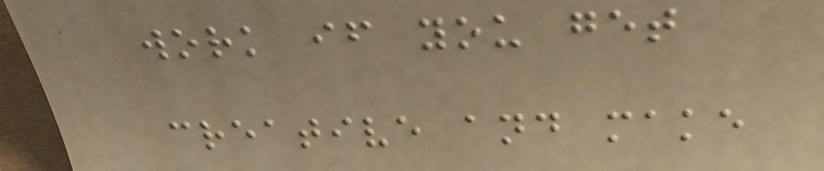work if you get
creative and make
